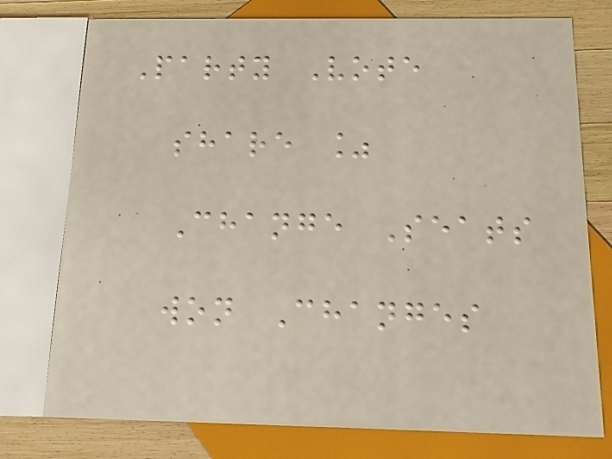Party Vote
share %
Change Seats
won Changes
